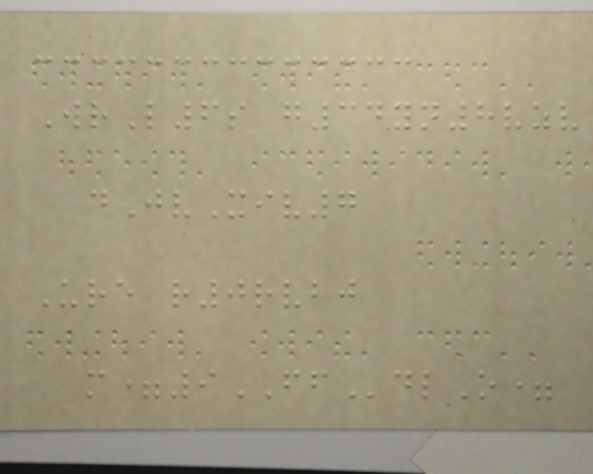WrL6s g34yn8vzv
dJvXiv7
Ure r0rvbj
m=9FFdlO=
